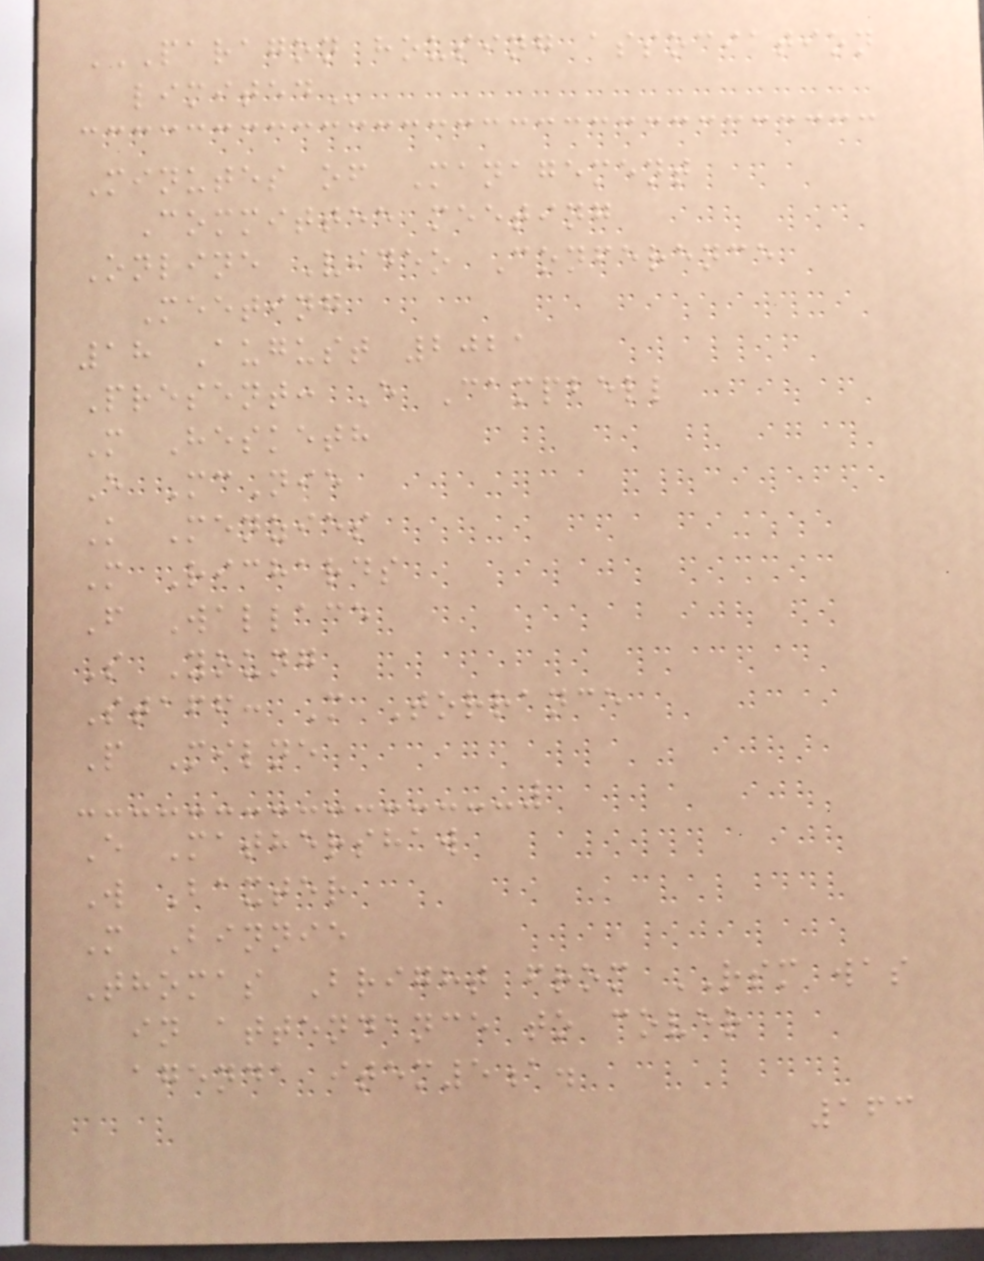PARAGON HOUSING ASSOCIATION
LIMITED
Minutes of Management
Committee meeting
Online Video Conference
Meeting
18 August 2021
Present: E Campbell
M Hesketh
E McNie
K Menzies
M Richards
F Wallace
S Young
Staff: M Torrance
P Milne
E Mathershaw
W Baxter
M Binnie
Thomas Bright from RSM was
in attendance to cover
agenda item5a.
163
